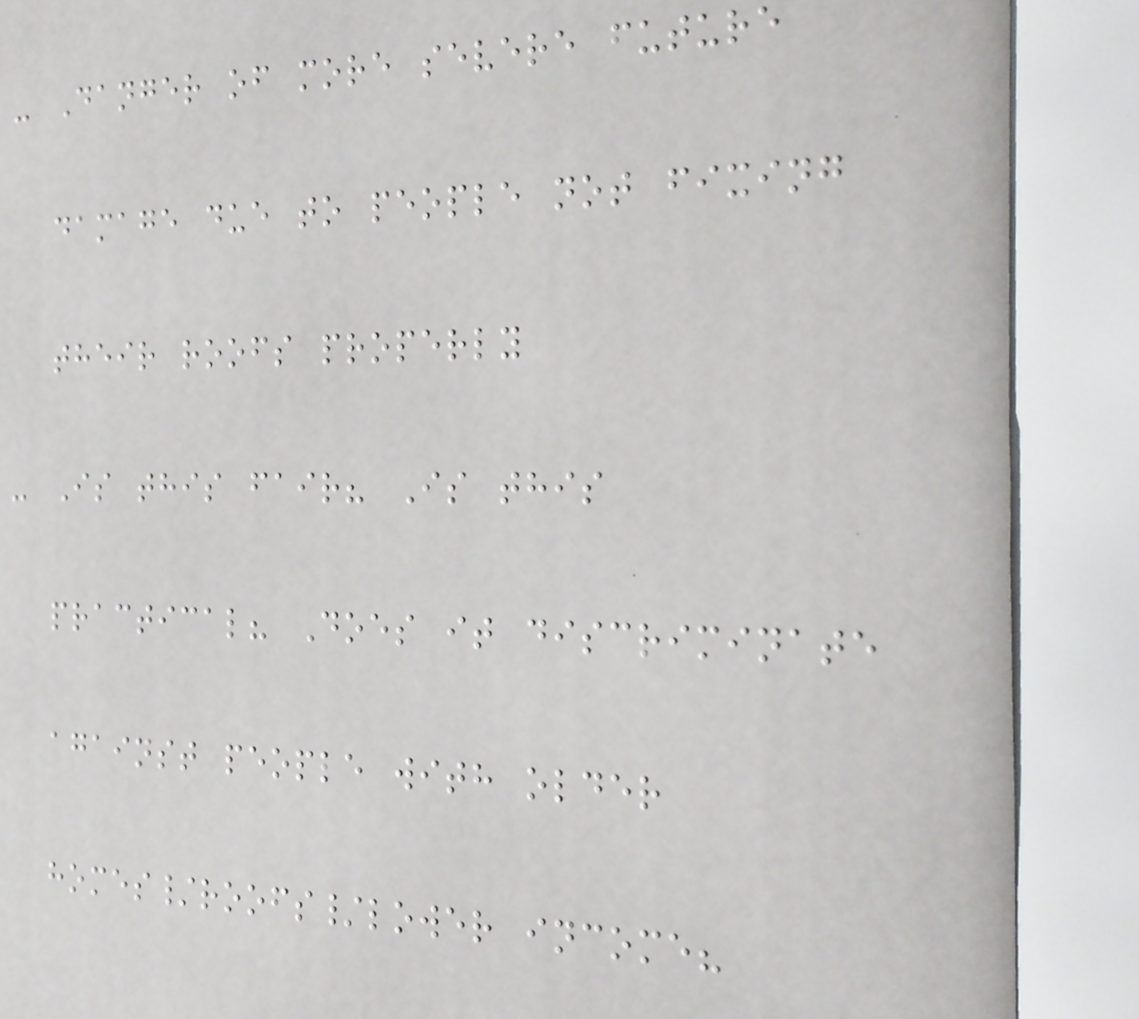- Danger of more severe future
damage due to people not fixing
their roofs properly
- Is this fair? Is this
practical? Does it discriminate
against people with older
homes/roofs/lower income?
